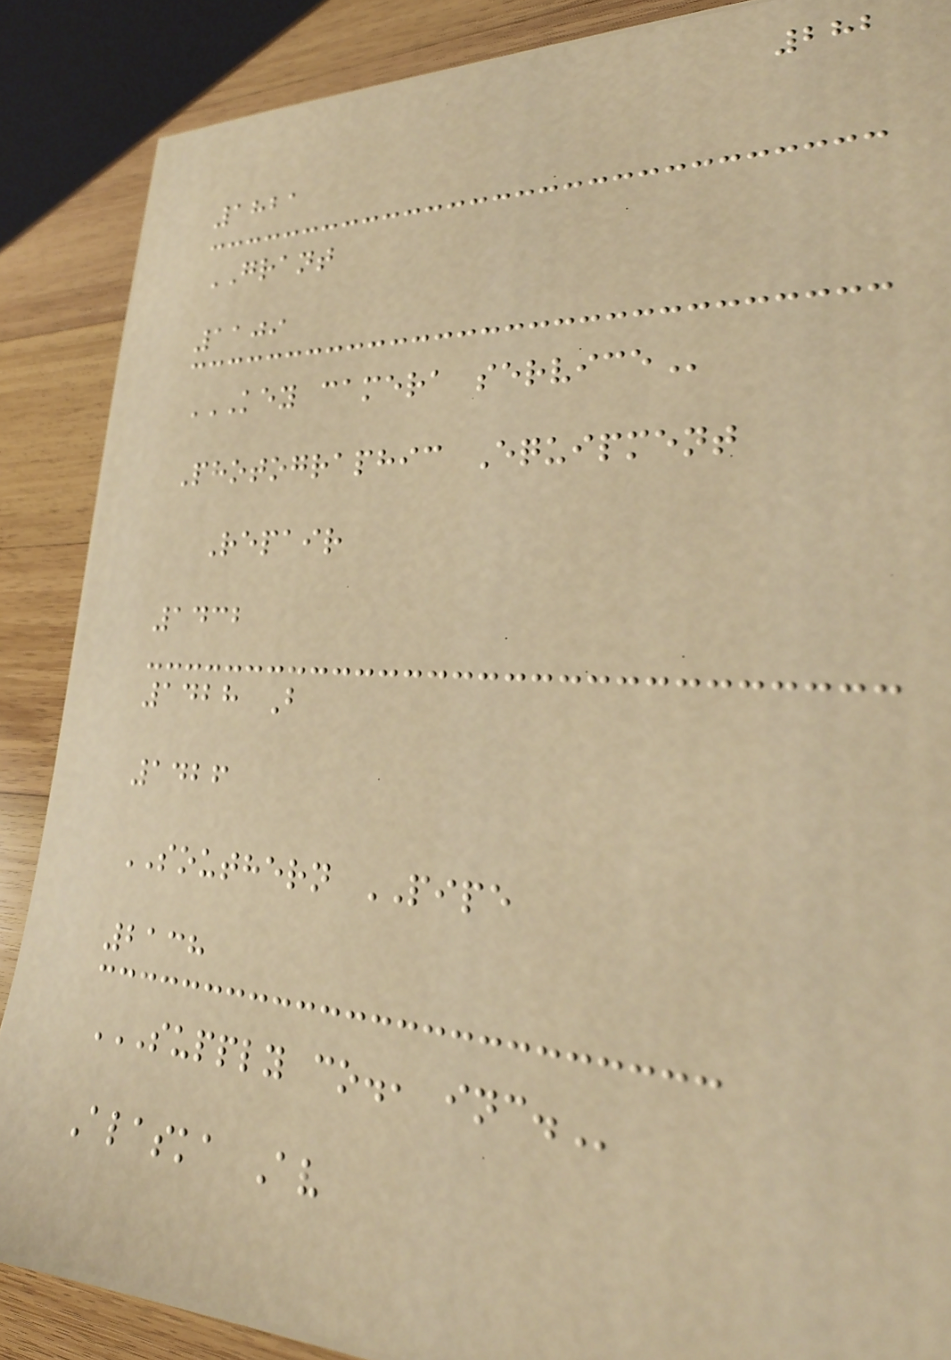282
1821
GRANT
1109
KEY CAMERA SERVICE
Photographic Equipment
Repair
1432
1428 B
1426
SOUTHERN PIPE
2138
SUPPLY CO., INC.
Alaska Av
